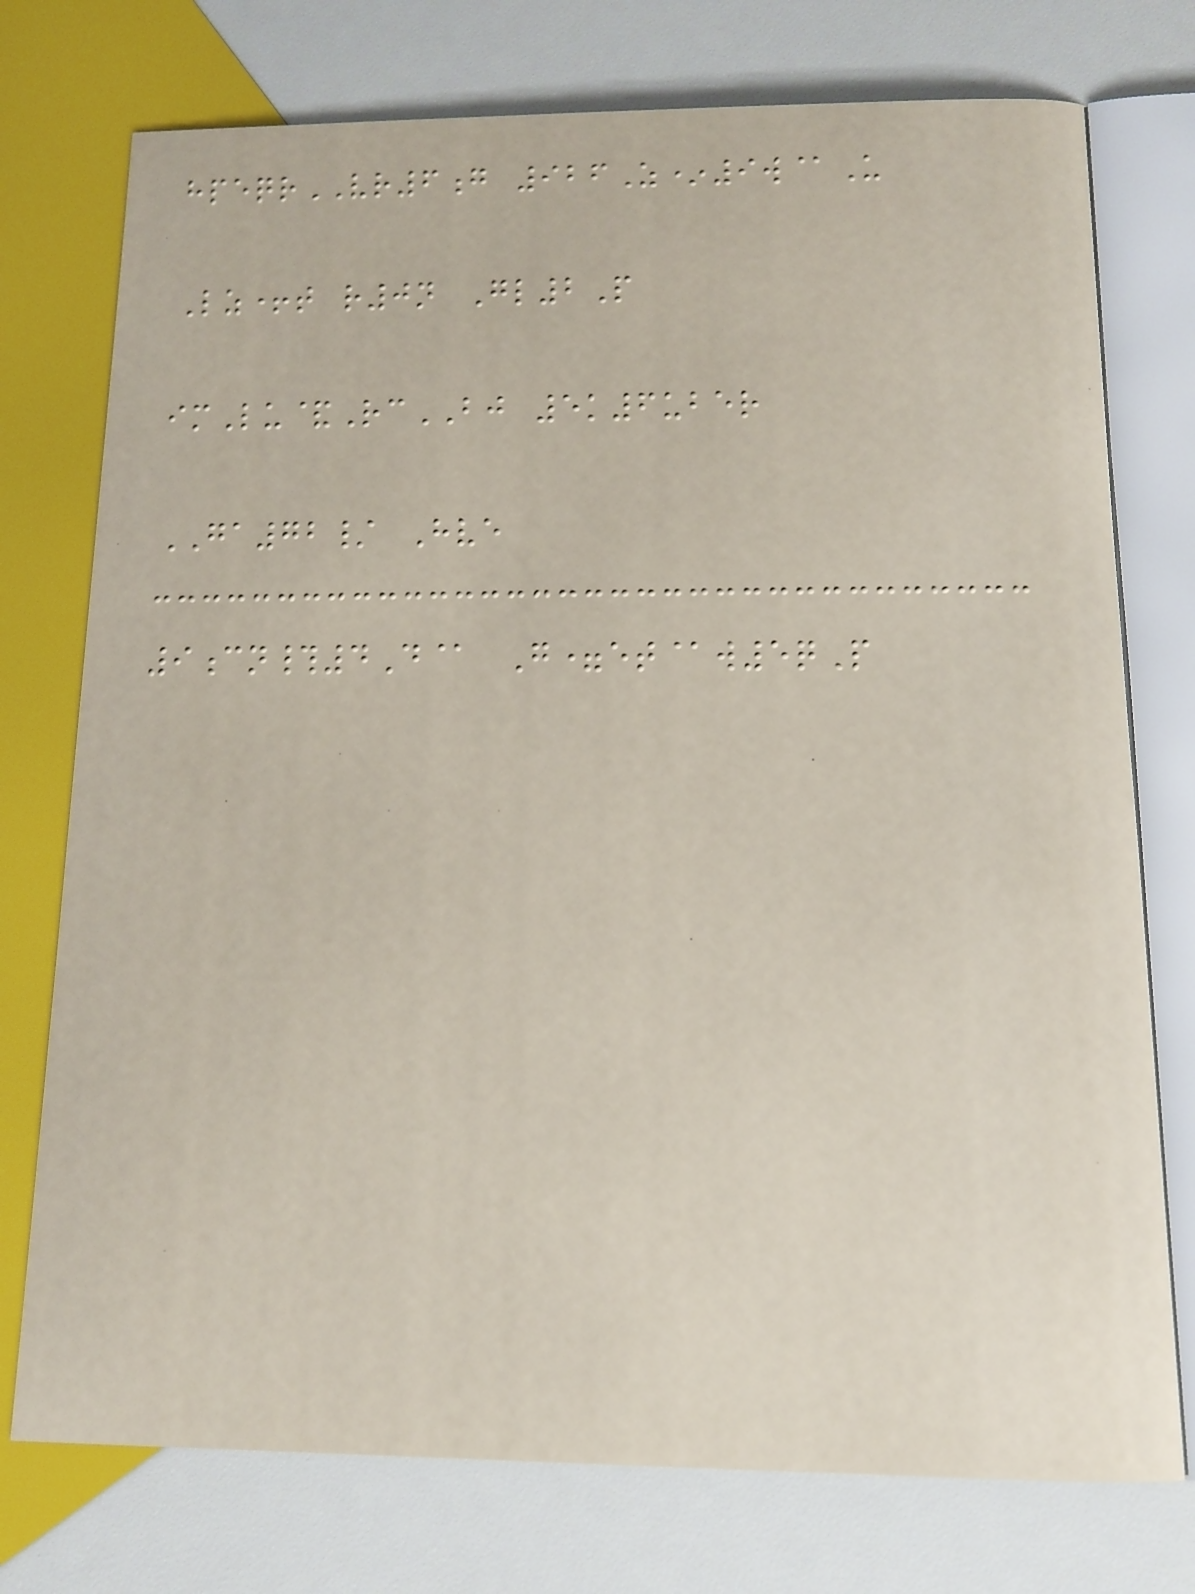hpeqrVR6g 926Z*9w@U
Lz+t r0n Gl2P
imLu&RcBJ 5k6uber
GA72/ Hve
9cn#4D@ G=et@w5qP
